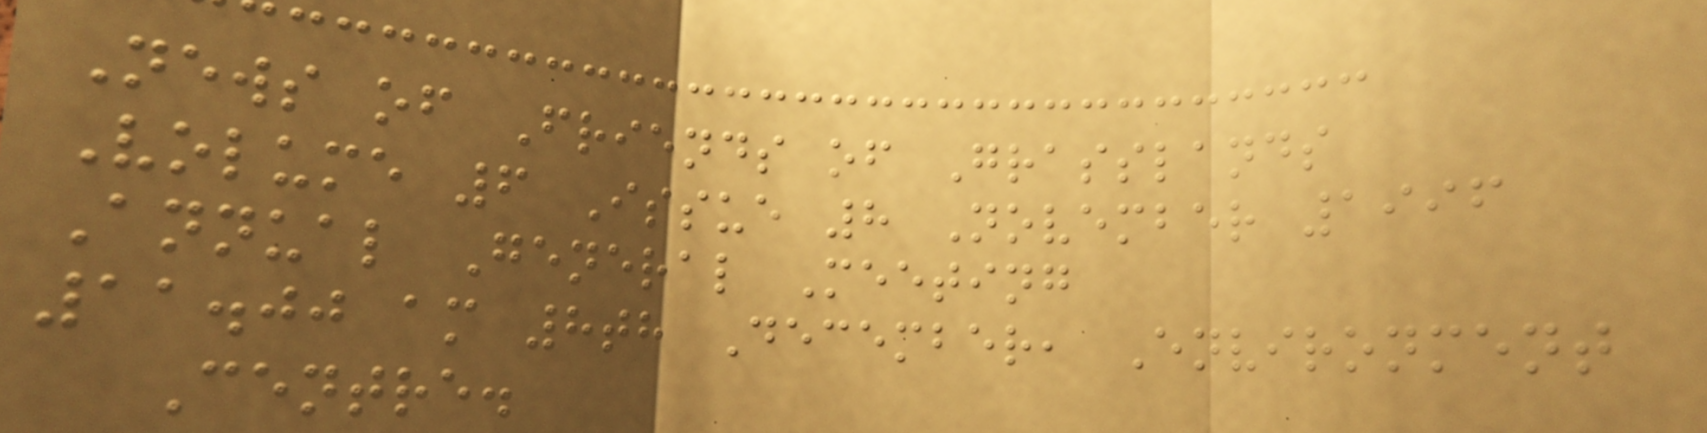News of Friends of Grasslands
Volume 6 Issue 8 November 1996
Annual General Meeting
11.00 am 8th December, Environment
Centre.
